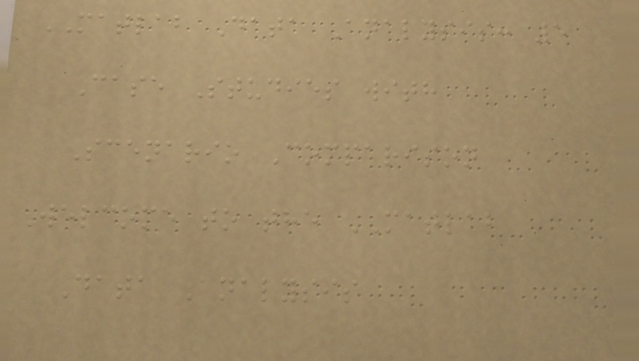MATLAB Data Analysis: 5
Case Studies with
Scenario Comparison
Welcome to the MATLAB
Data Analysis
